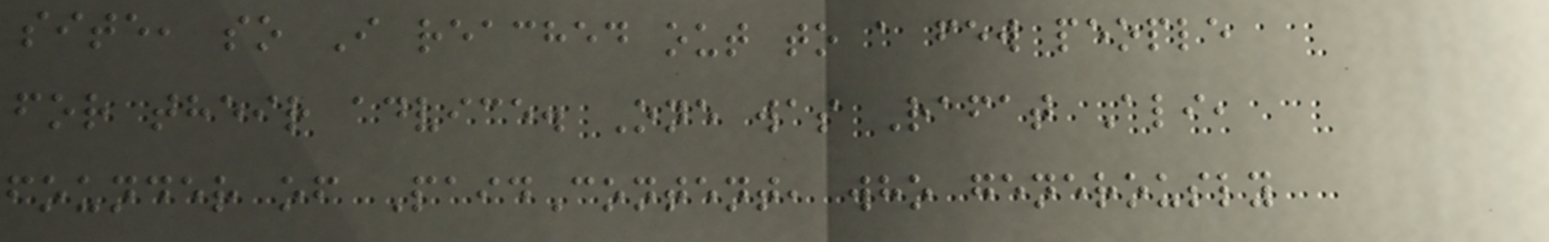site, so I reached out to a few people
for their advice. One was Rafat Ali,
founder of PaidContent, who generously
